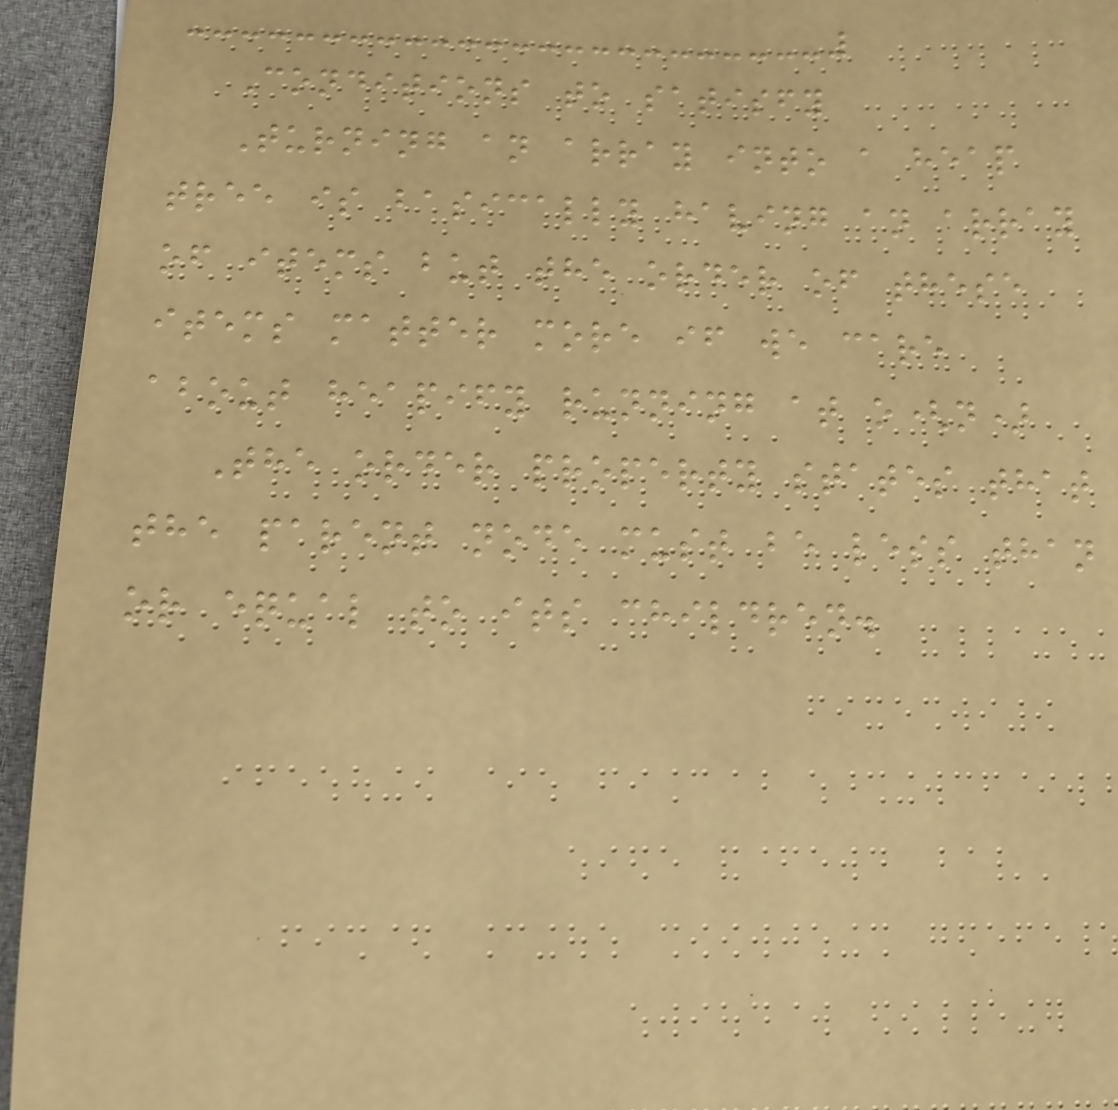Conditions to satisfy
Turning an array into a heap
tree is basically having an array
of items but the order of these
items matter more if we care
about heapify running at o(n)
The order property states that
the parent node must be less than
or equal to its children.
